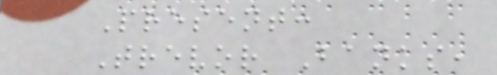Present:
Trevor Banks,
